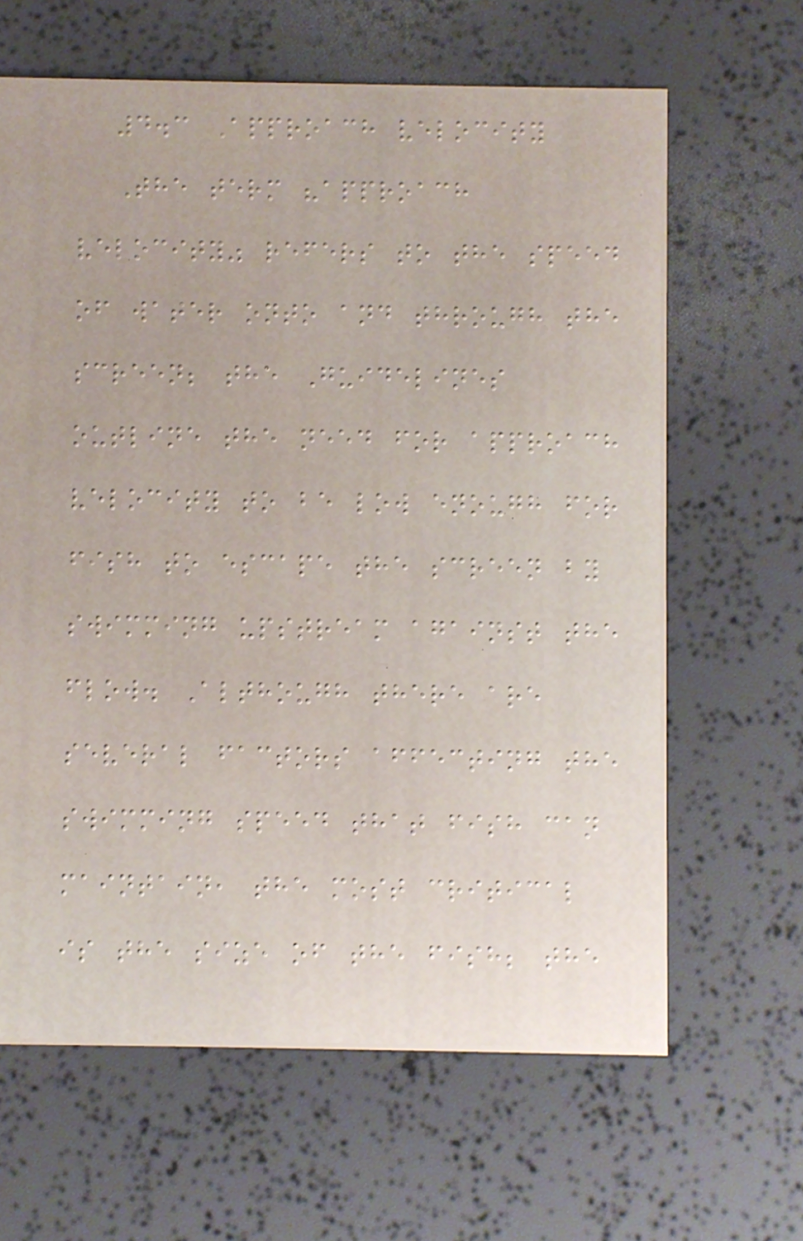4.3 Approach velocity
The term "approach
velocity" refers to the speed
of water onto and through the
screen; the Guidelines
outline the need for approach
velocity to be low enough for
fish to escape the screen by
swimming upstream against the
flow. Although there are
several factors affecting the
swimming speed that fish can
maintain, the most critical
is the size of the fish; the
